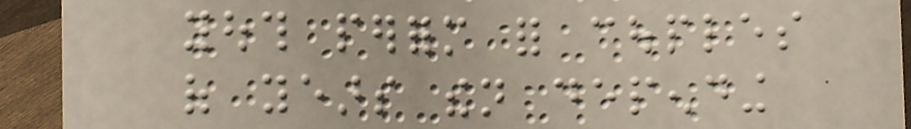youth perform for couples
of years then depending
